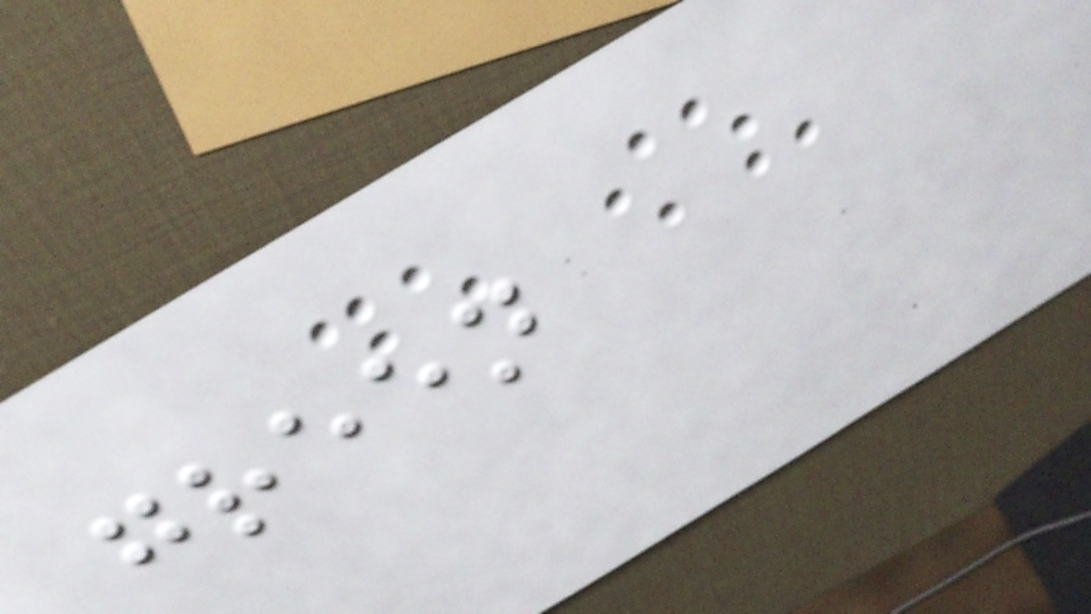green
